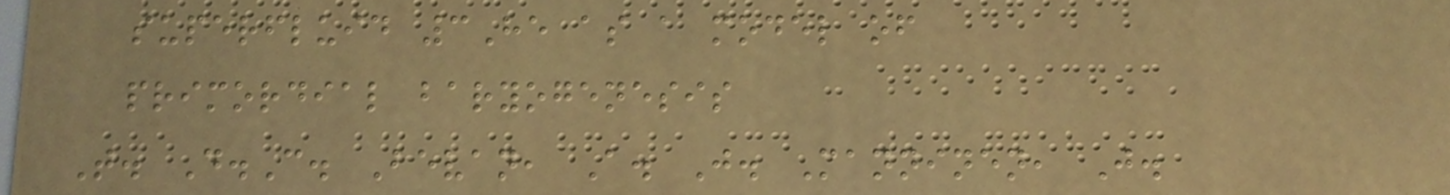superfluid 3He as a model of
primordial baryogenesis
T. D.C. Bevan, A. J. Manninen, J.
